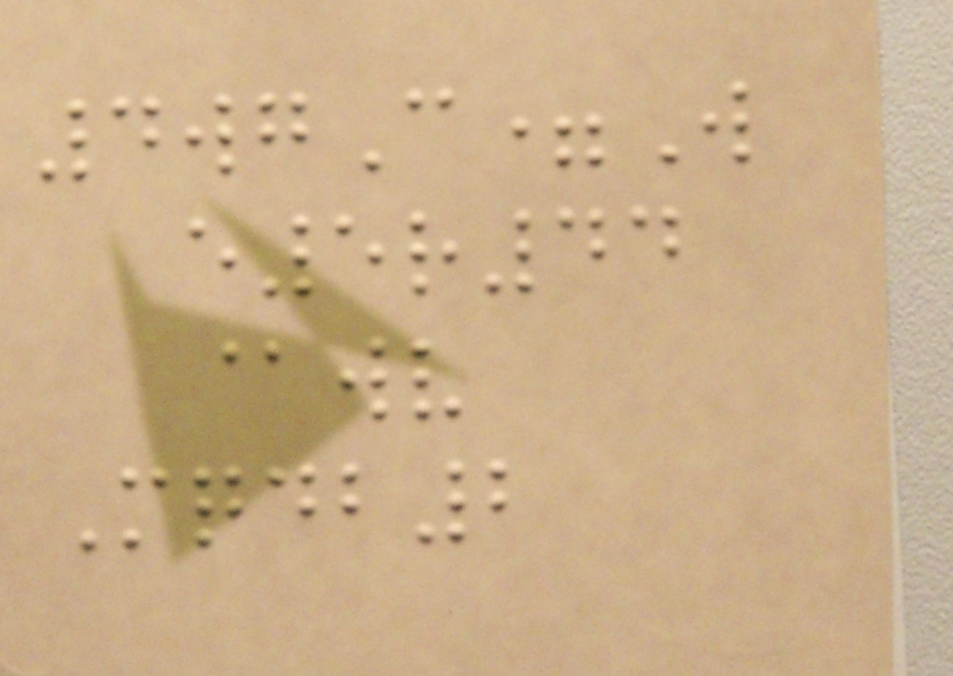4wgC=W
e5r44
@wv
Mqdb2
